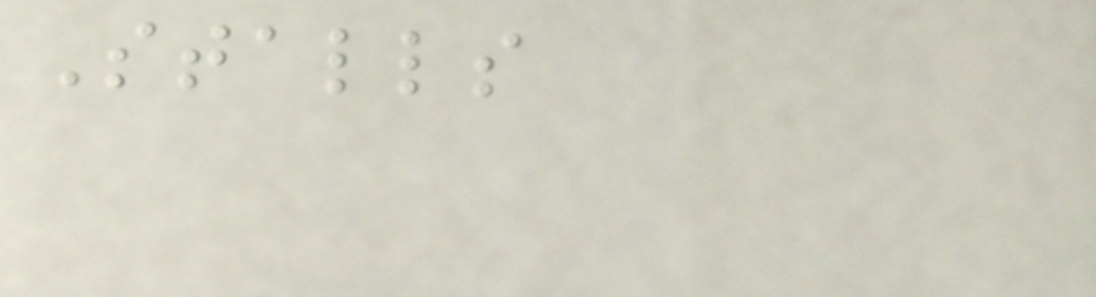Stalls
